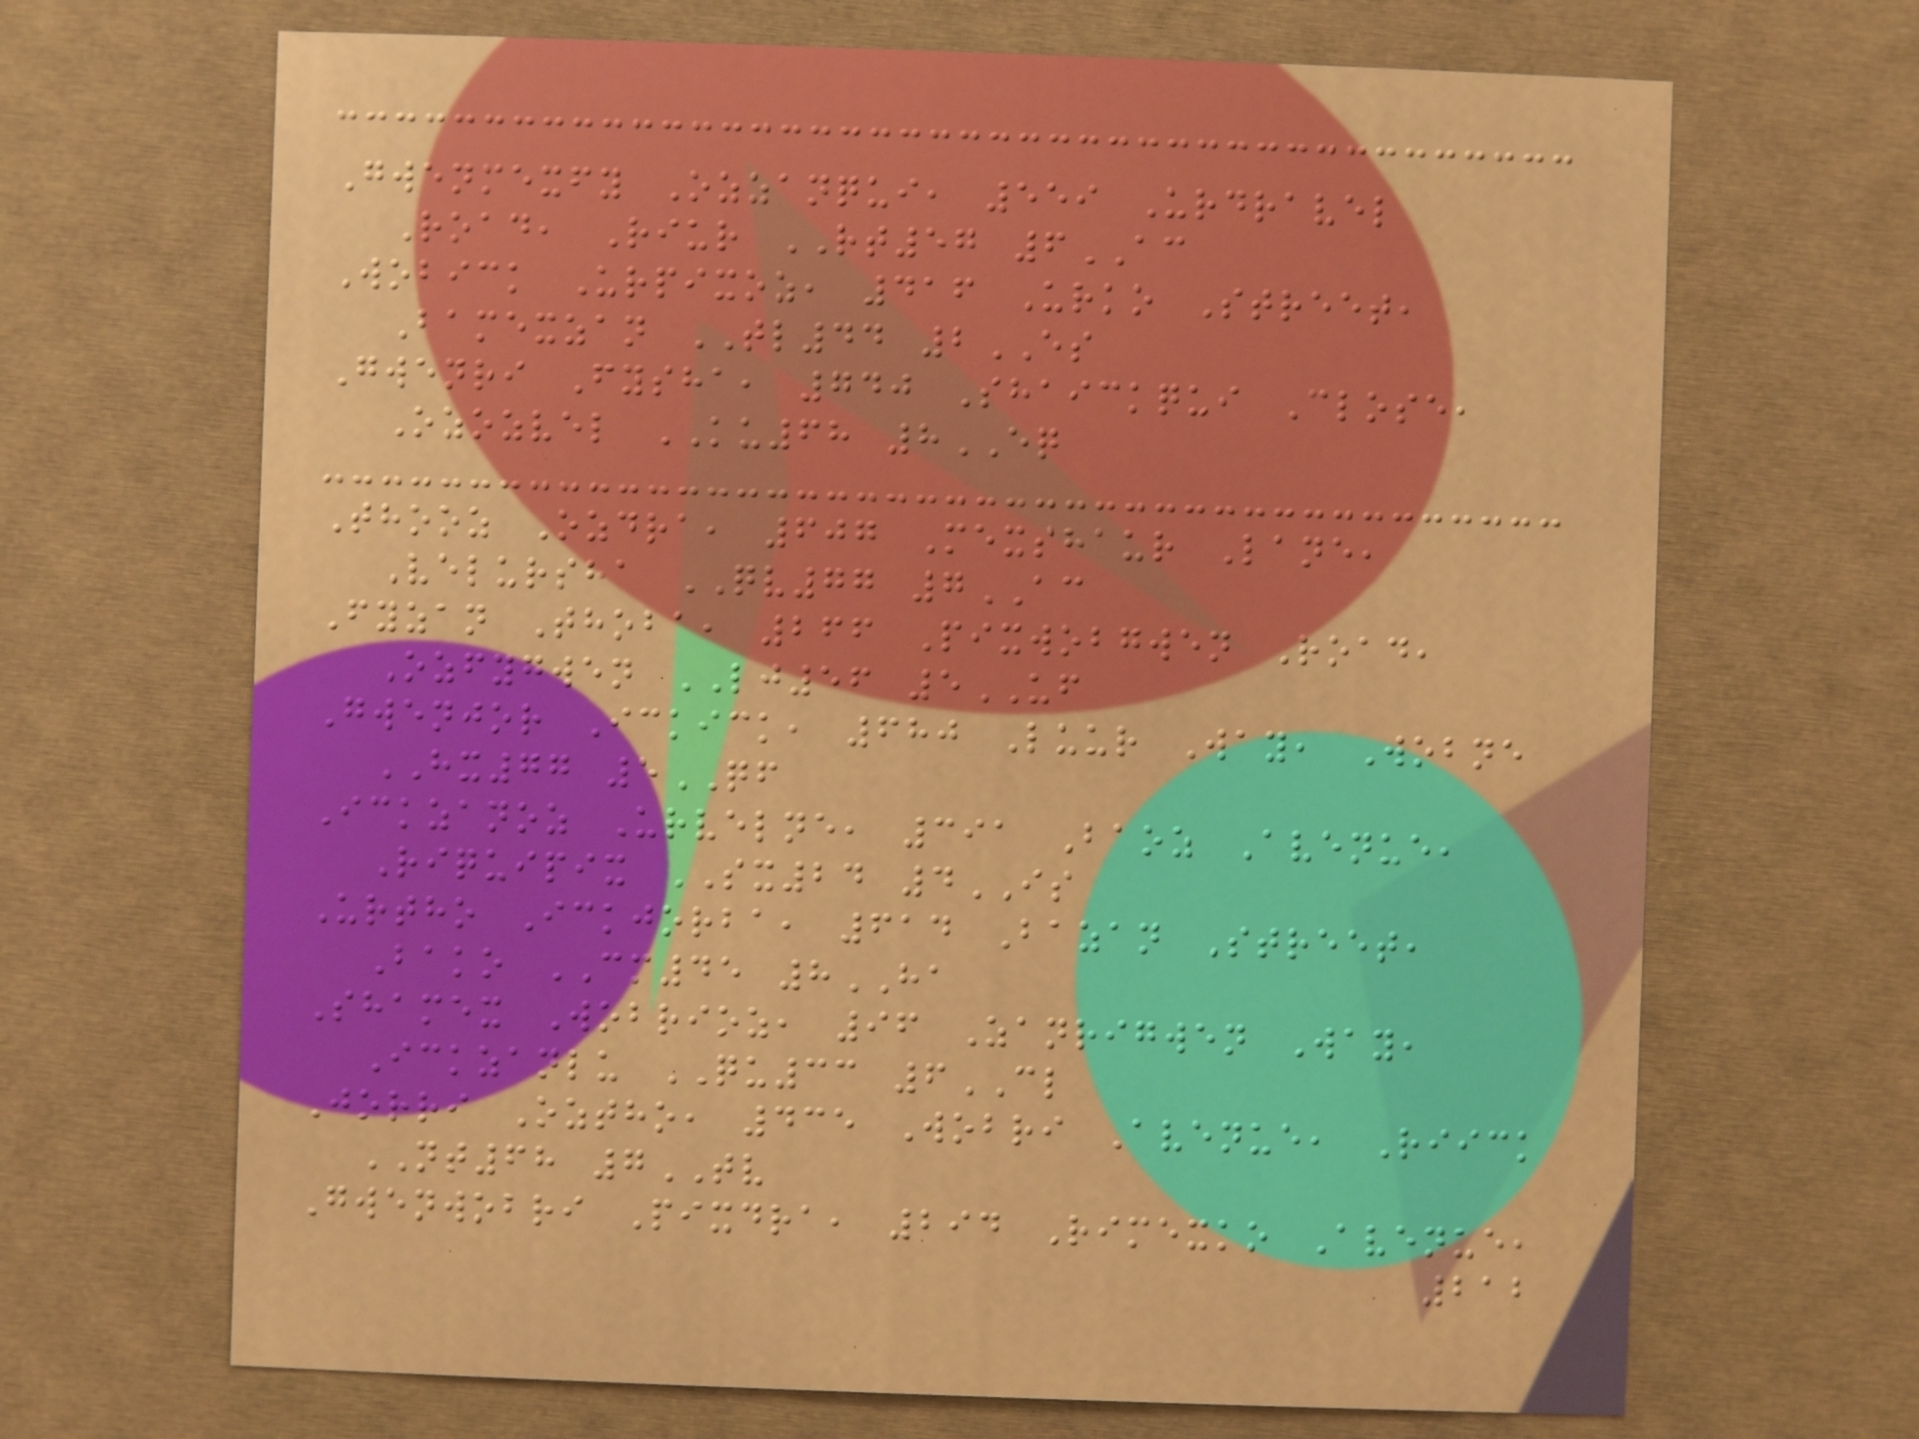Gwenmexfy Ozzanqui, 559 Urdravel
Road, Riur RT57 6AC
Wobick Urpixoz, 416 Urko Street,
Bamexzan TL44 2ES
Gwenri Fysha, 740 Shaickqui Close,
Ozozvel KU68 8EQ
Thooz Ozdra, 607 Mexshaur Lane,
Velursha QV77 7AC
Fyzan Thoba, 266 Pixwobgwen Road,
Ozfygwen LJ56 5UF
Gwenjor Ickick, 680 Luur Way, Wobne
HX77 5QF
Ickzanoz Urvelne, 391 Baoz Avenue,
Riquipix SX24 4IS
Urtho Ickjorba, 614 Bazan Street,
Bako CM45 8HA
Shamex Wobrioz, 96 Zanrigwen Way,
Ickzanlu QU33 6CL
Jorri Oztho, 435 Wobri Avenue, Riick
NT68 7TV
Gwenwobri Pixdra, 294 Rimexko Avenue,
212
